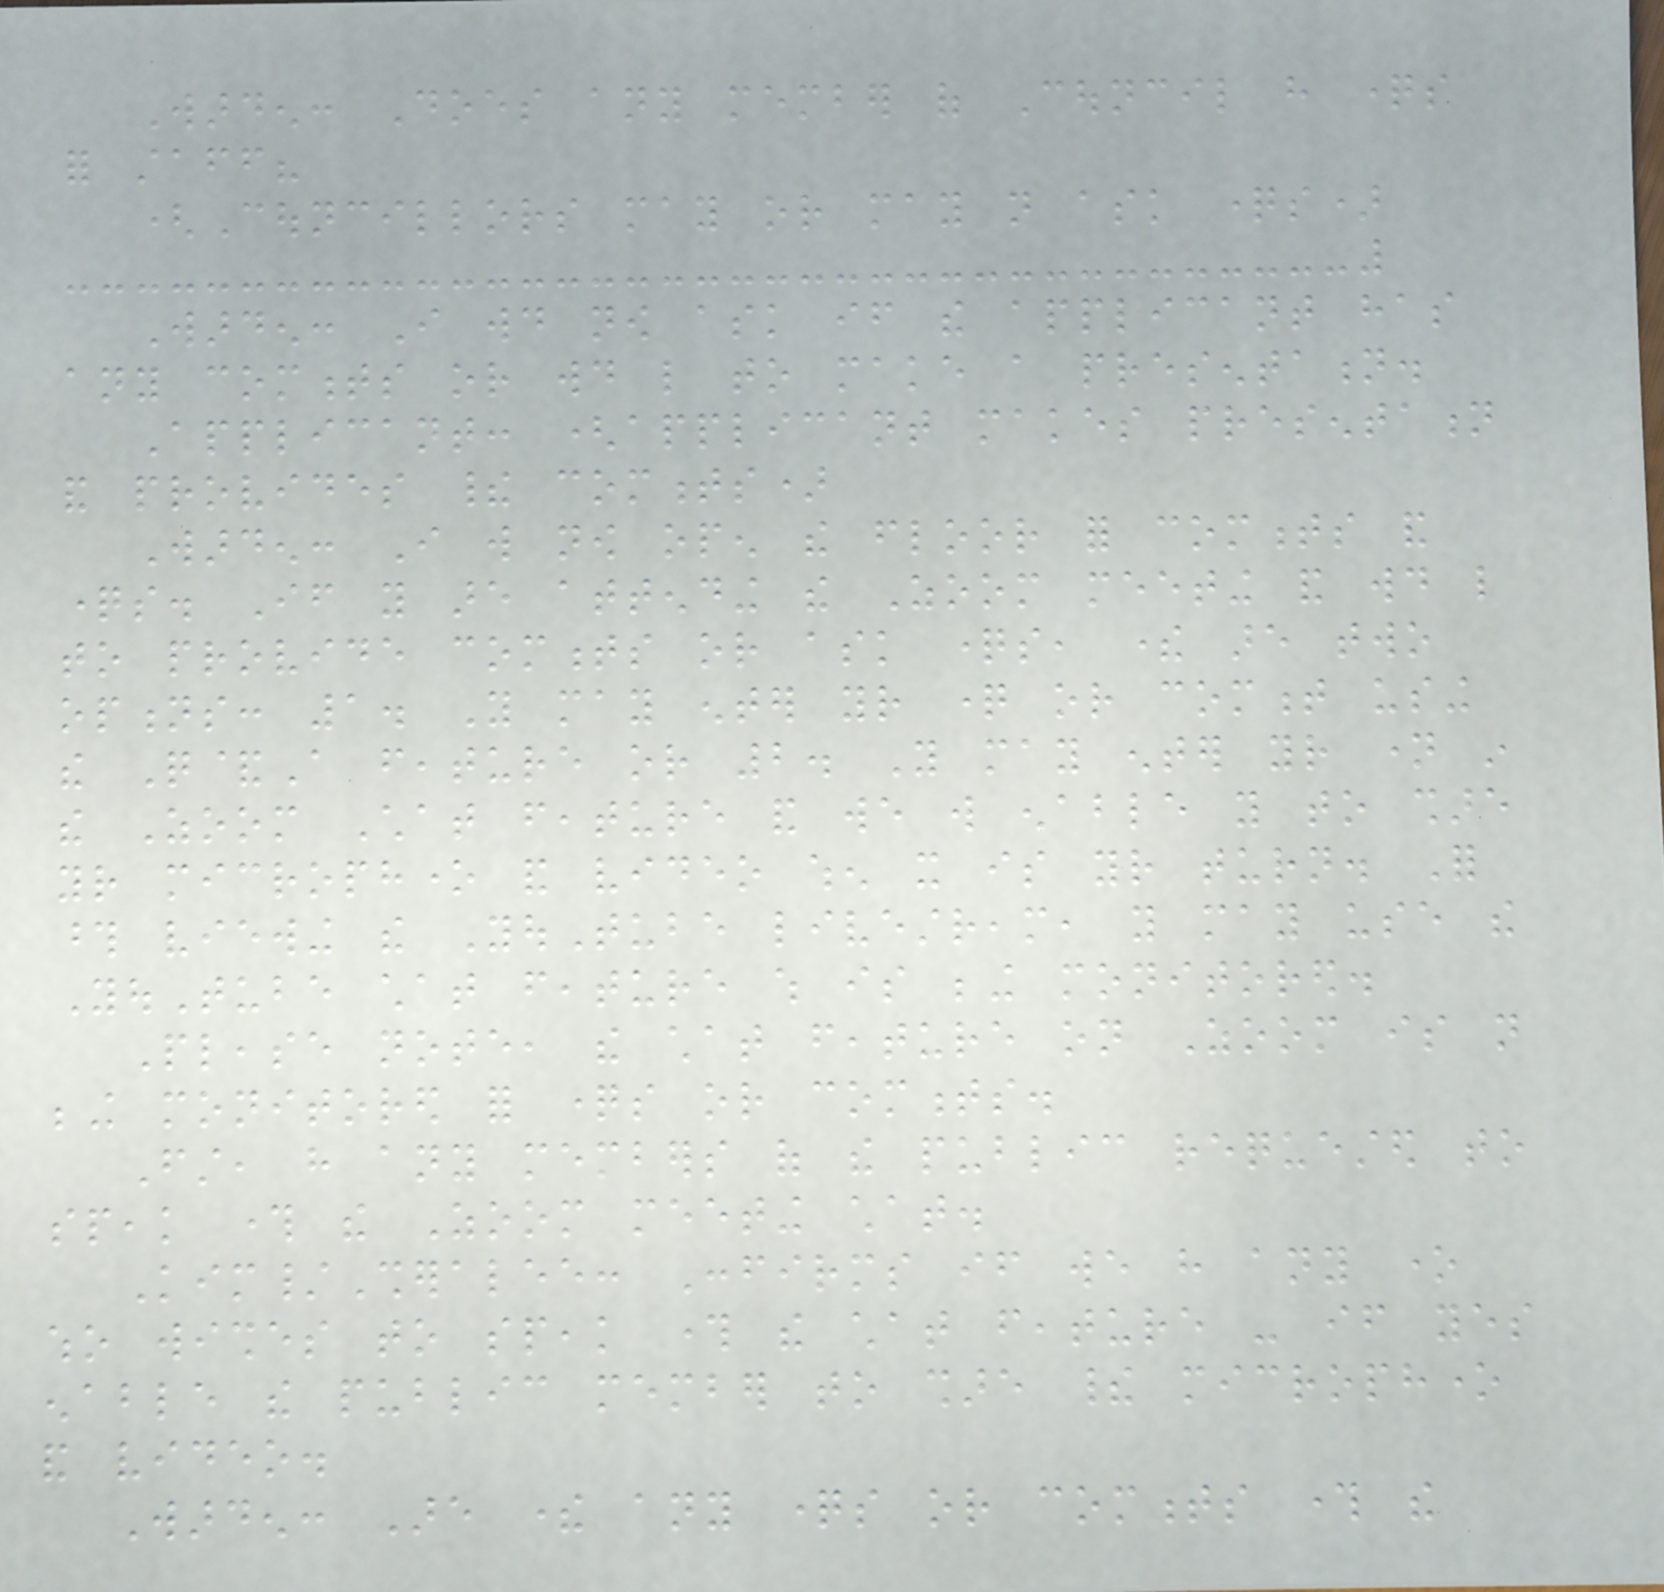Warden: Does any member of Council have questions
for staff?
(Councillors may or may not ask questions)
Warden: I would now ask if the applicant has
any comments or would like to make a presentation.
Applicant: (applicant makes presentation
and provides their comments)
Warden: I will now open the floor for comments and
questions. If you are attending the Zoom meeting and would like
to provide comments or ask questions, there are two
options: 1. You may enter your question or comment using
the Q&A feature or 2. You may enter your name in
the Zoom Chat feature and we will enable you to share
your microphone and video when it is your turn. For
those viewing the YouTube livestream, you may use the
YouTube chat feature which is being monitored.
Please note, the chat feature on Zoom is not
being monitored for questions or comments.
First, have any members of the public requested to
speak through the Zoom meeting chat.
Kim/Sheralee: Confirms if we have any one
who wishes to speak through the chat feature - if yes
enable the public member to share their microphone
and video.
Warden: Are there any questions or comments through the
